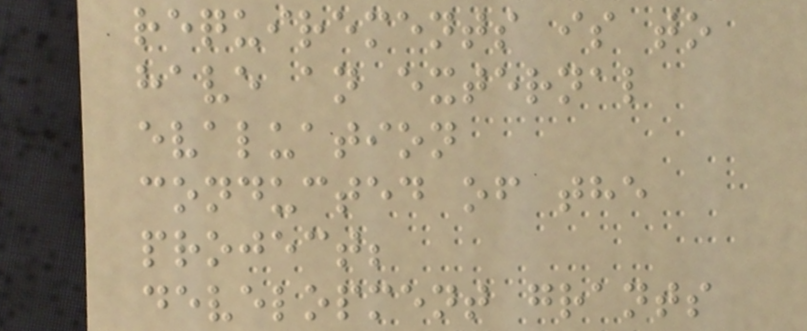requirements is to
have an external
evaluation
conducted of the
project;
development grants
